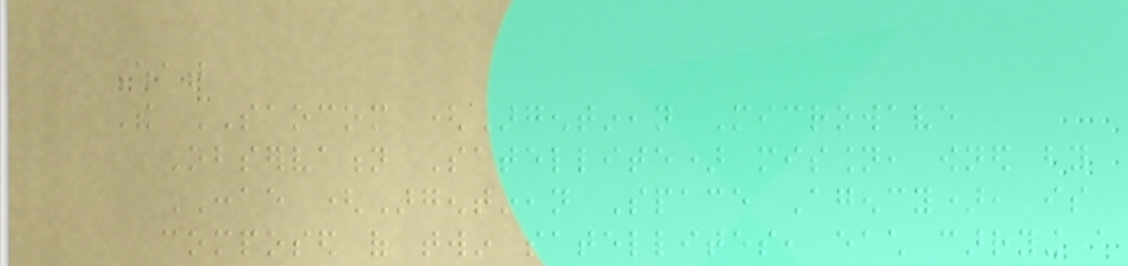What
The SAOCOM (Argentinean Microwave
Observation Satellite) mission, owned by
CONAE (Argentinean Space Agency), is
composed of twin satellites, each carrying a
